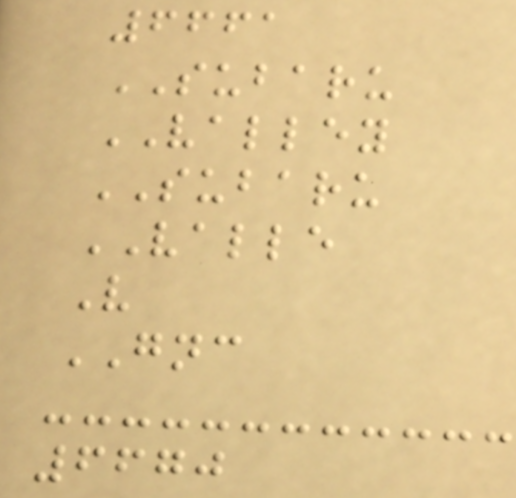6661
SUBARU
VALLEY
SUBARU
VALLE
V
GNC
6670
